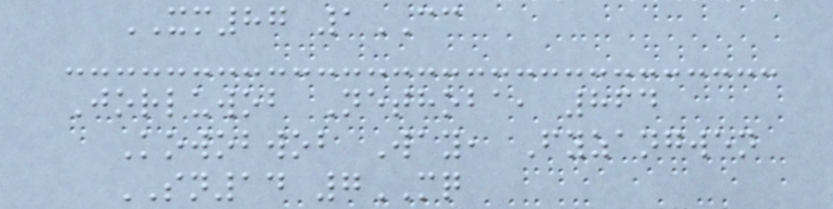XM87 1CC
Jorluwob Nethoba, 864
Kowobwob Way, Fyzangwen
SN14 7MQ
